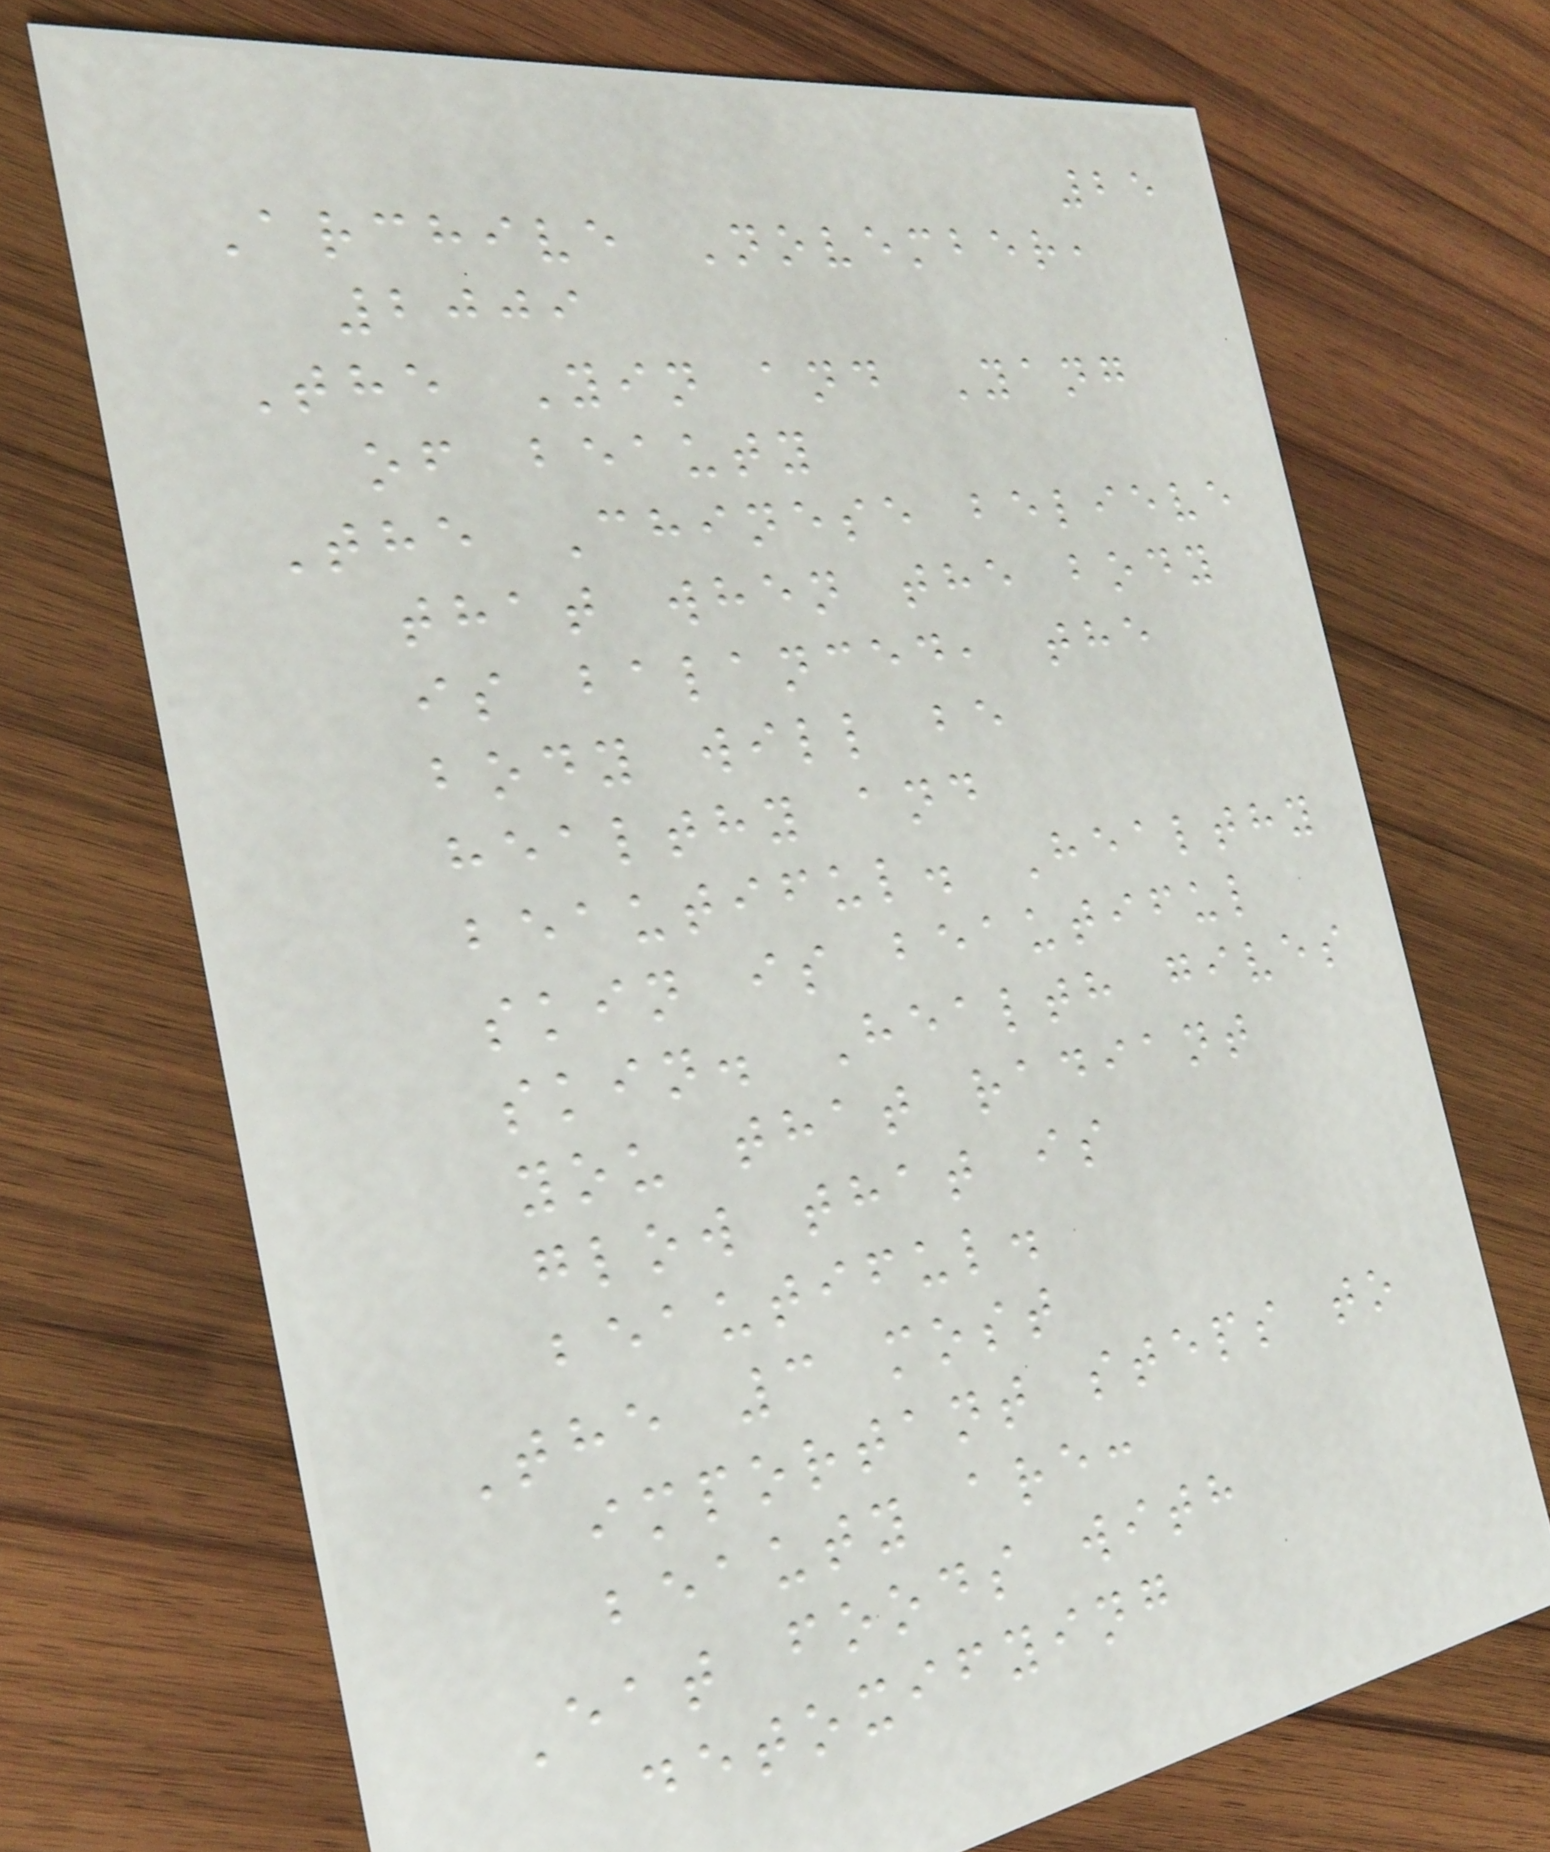25
Archive November,
2009
The Yin and Yang
of beauty
The Chinese believe
that when the body
is balanced, the
body will be
healthy and
beautiful. Healthy
skin is beautiful
skin. Health gives
you that radiant
glow that is
beautiful.
The 3 most
important steps to
beauty are:
Eat foods with
detoxifying
